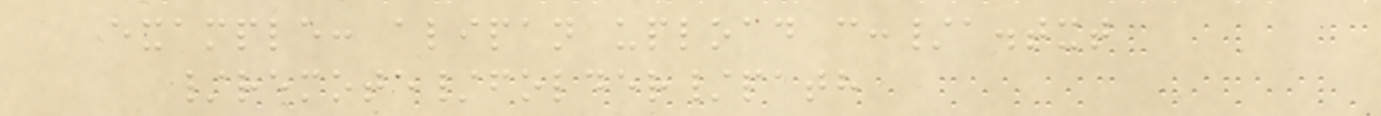example: alipan upload c:/a.txt
/remote/folder/path
